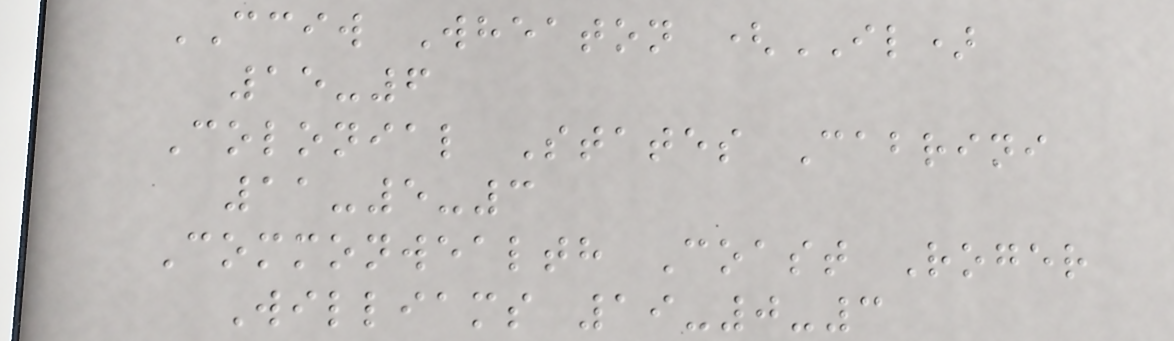CCIW Wheaton (IL)
15-6
Colonial States Cabrini
11-5-3
Commonwealth Coast Roger
Williams 19-0-3
